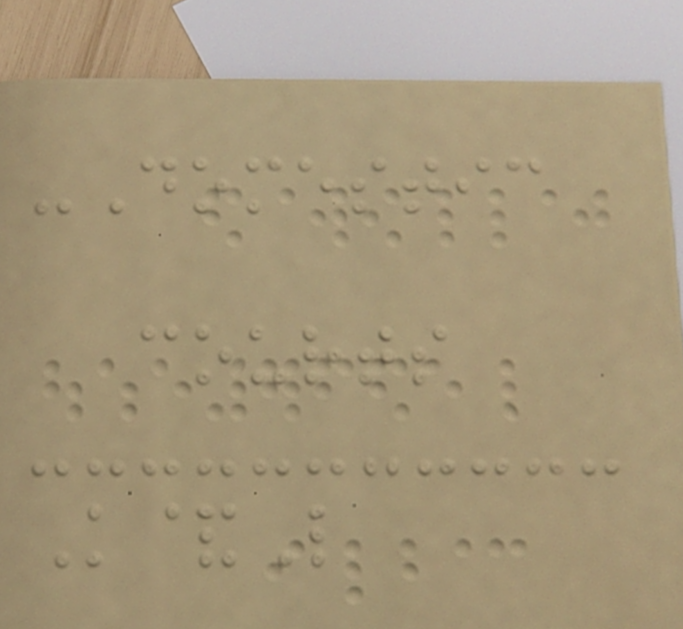-Domestic
courts
K&L
